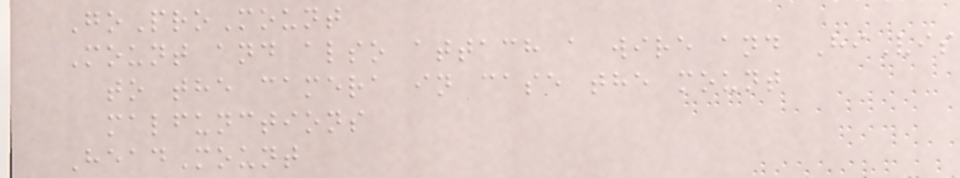GoProMount
Mount and also attach a wire and HiVis
to the camera in case the mount
malfunctions
HeadMount
